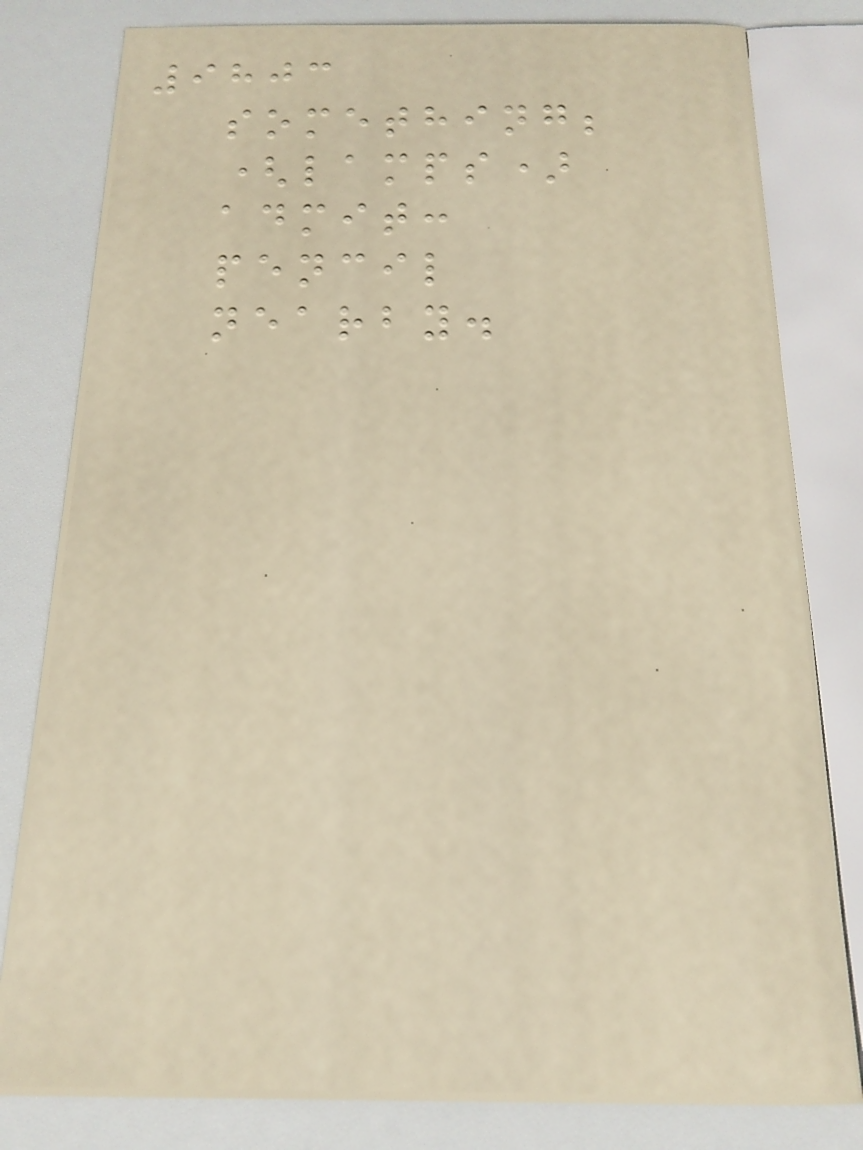9803
something;
(lamps)
admit:
pencil
nearby.
